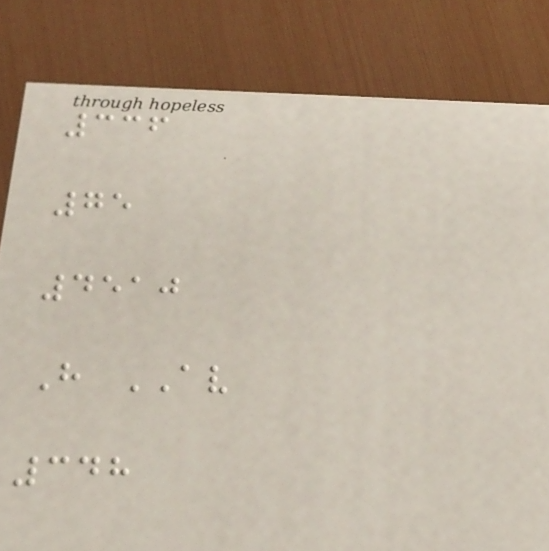336
75
4510
H AV
348
